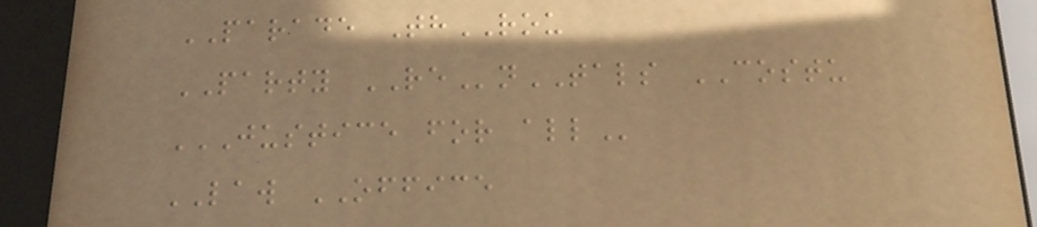PARADE ThROU
PARTY REnTALS COSTU
JUSTICE FOR ALL
LAW OFFICE
